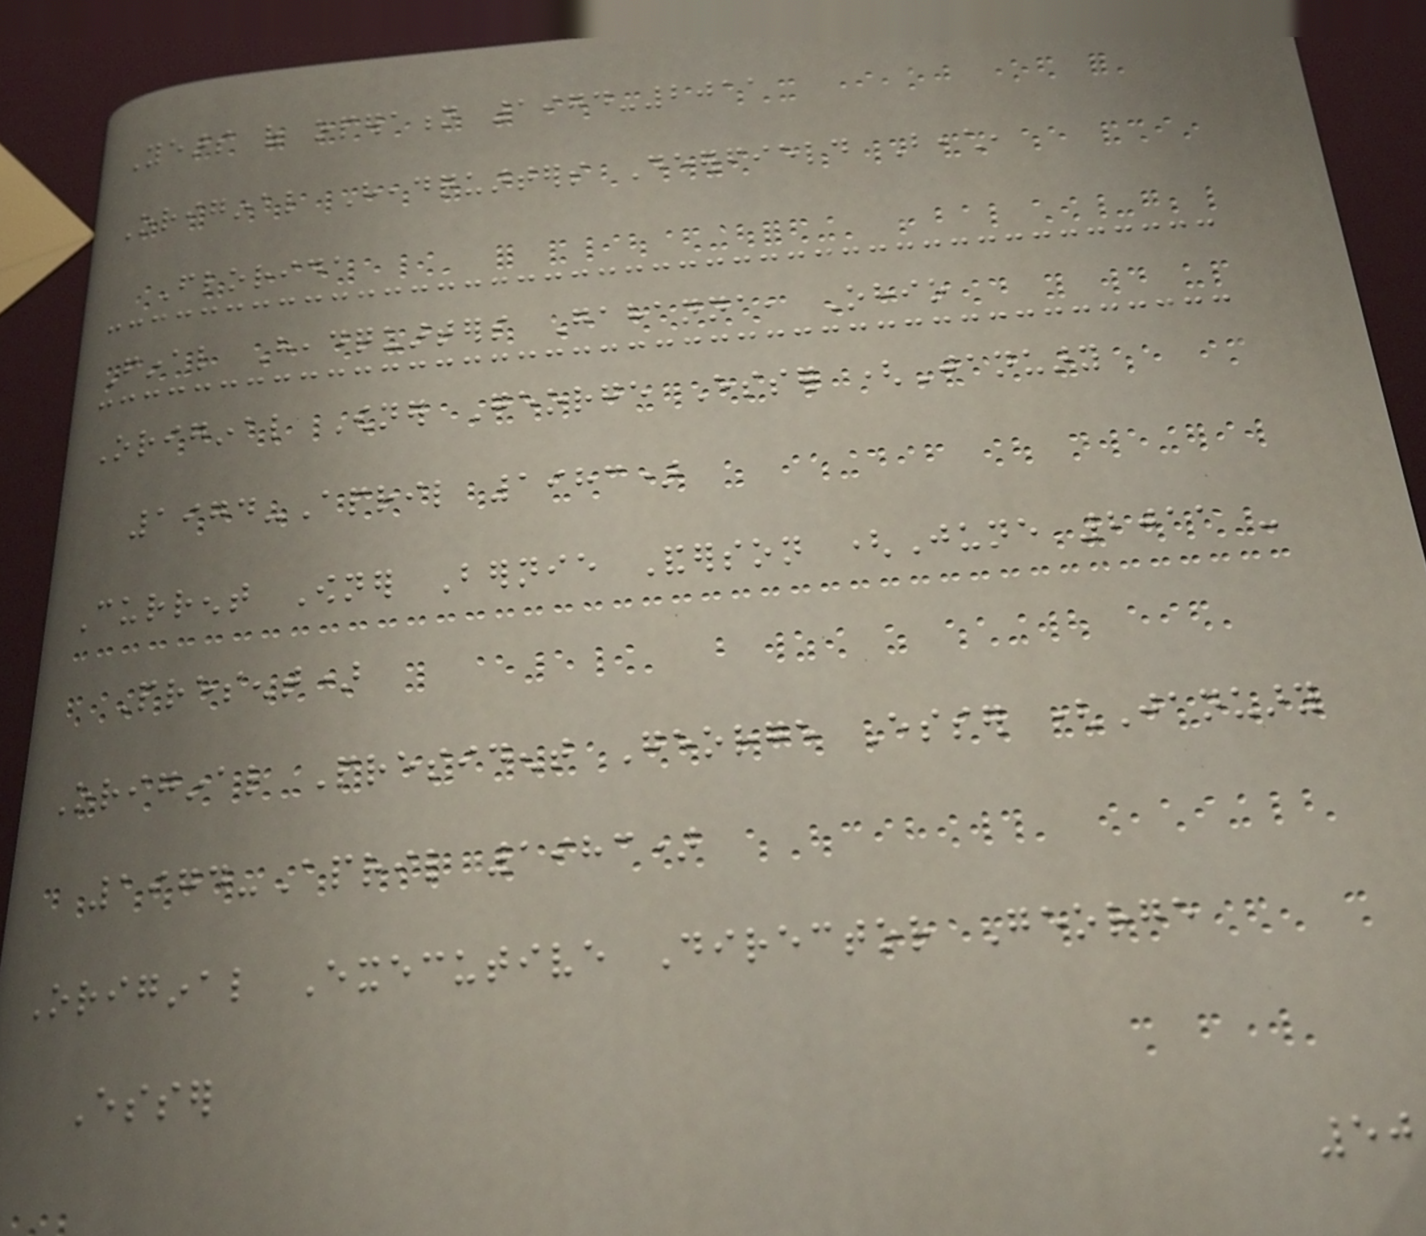Years of operation 1974-2011
Original Headquarters Deerfield Beach,
Florida
Final Headquarters Gahanna, Ohio
Original Owner George Esser (January
1974-April 1983)
Current Owner Bernie Anderson (June 2011 -
Present)
Original President George Esser (January
1974-April 1983)
Original Executive Director George
Esser
50
